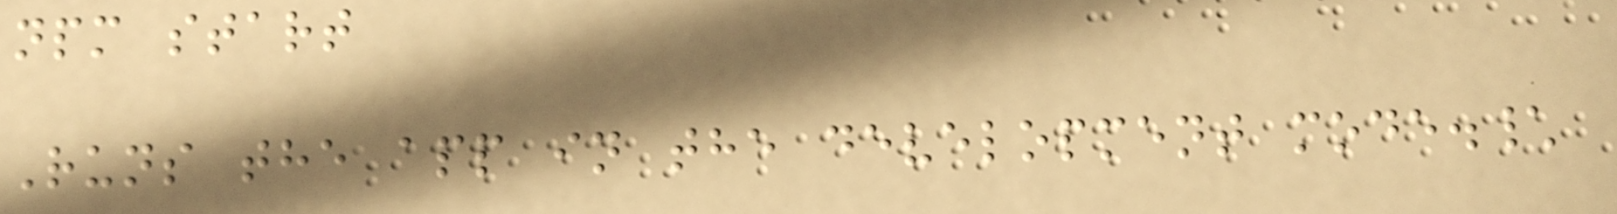npm start
Runs the app in the development mode.\
